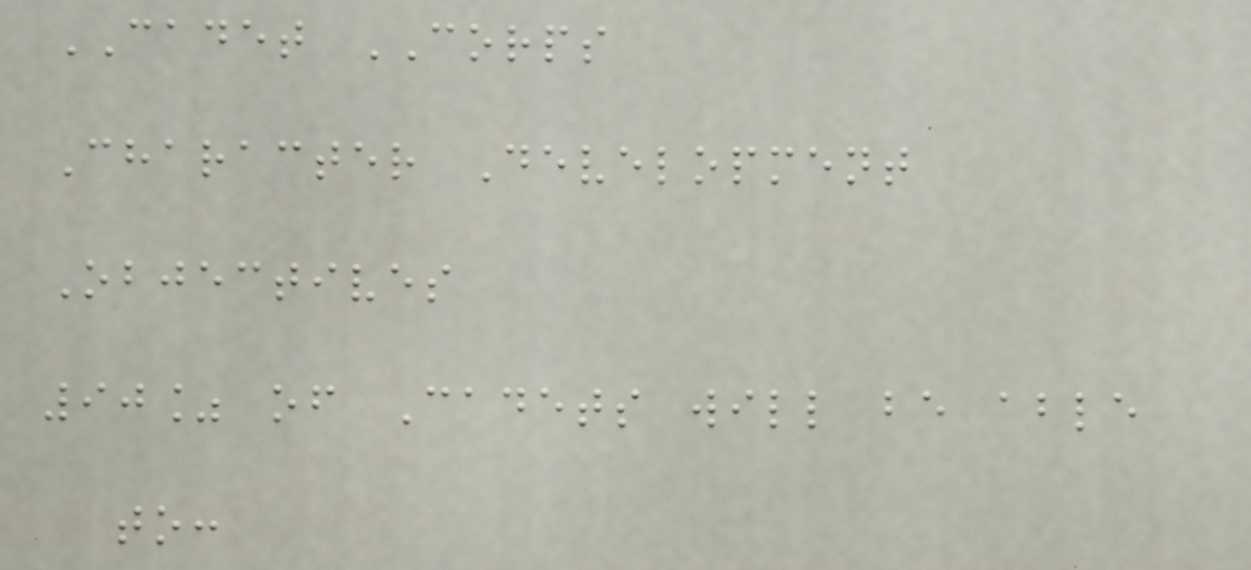CADET CORPS
Character Development
Objectives
90% of Cadets will be able
to:
